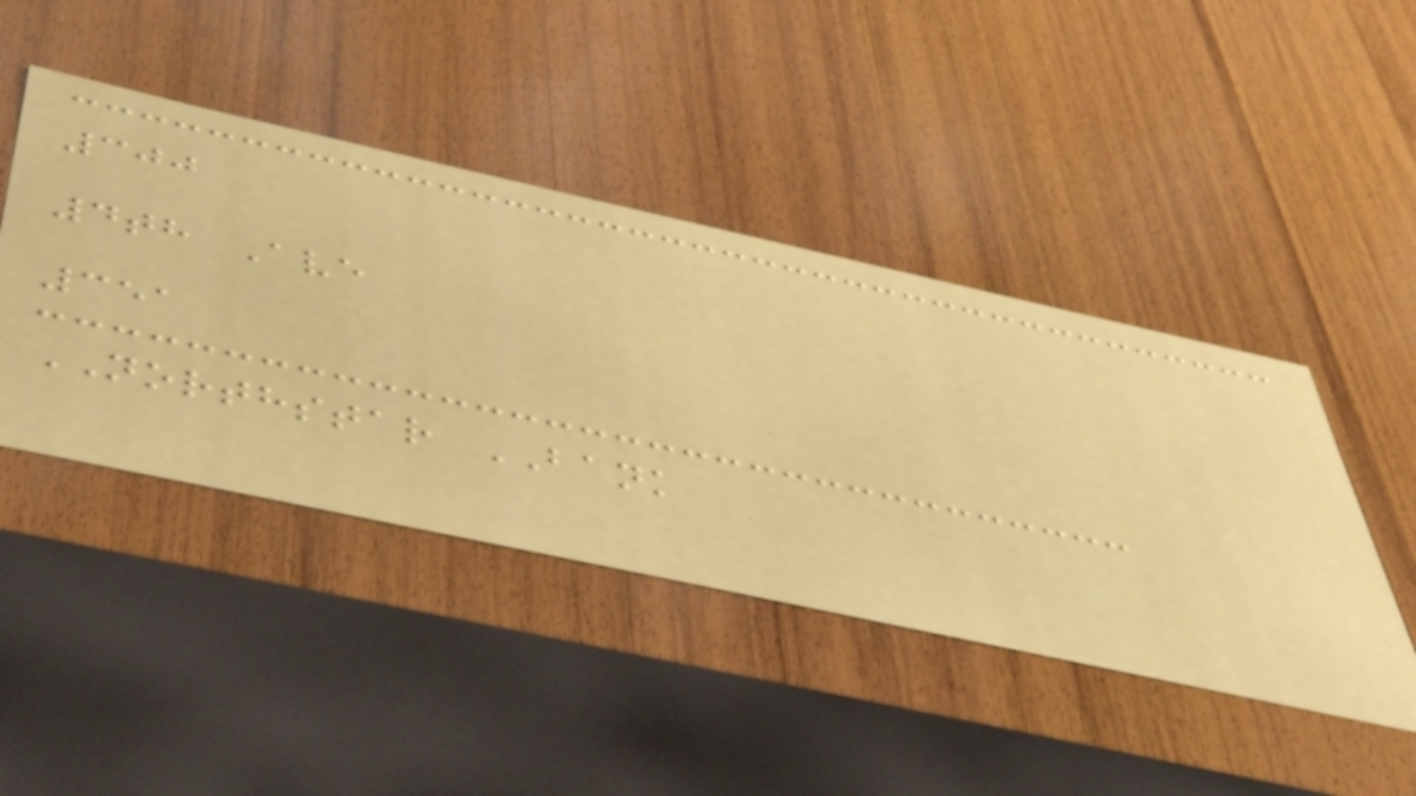300
4th Ave
351
NORTHSTAR BANK
